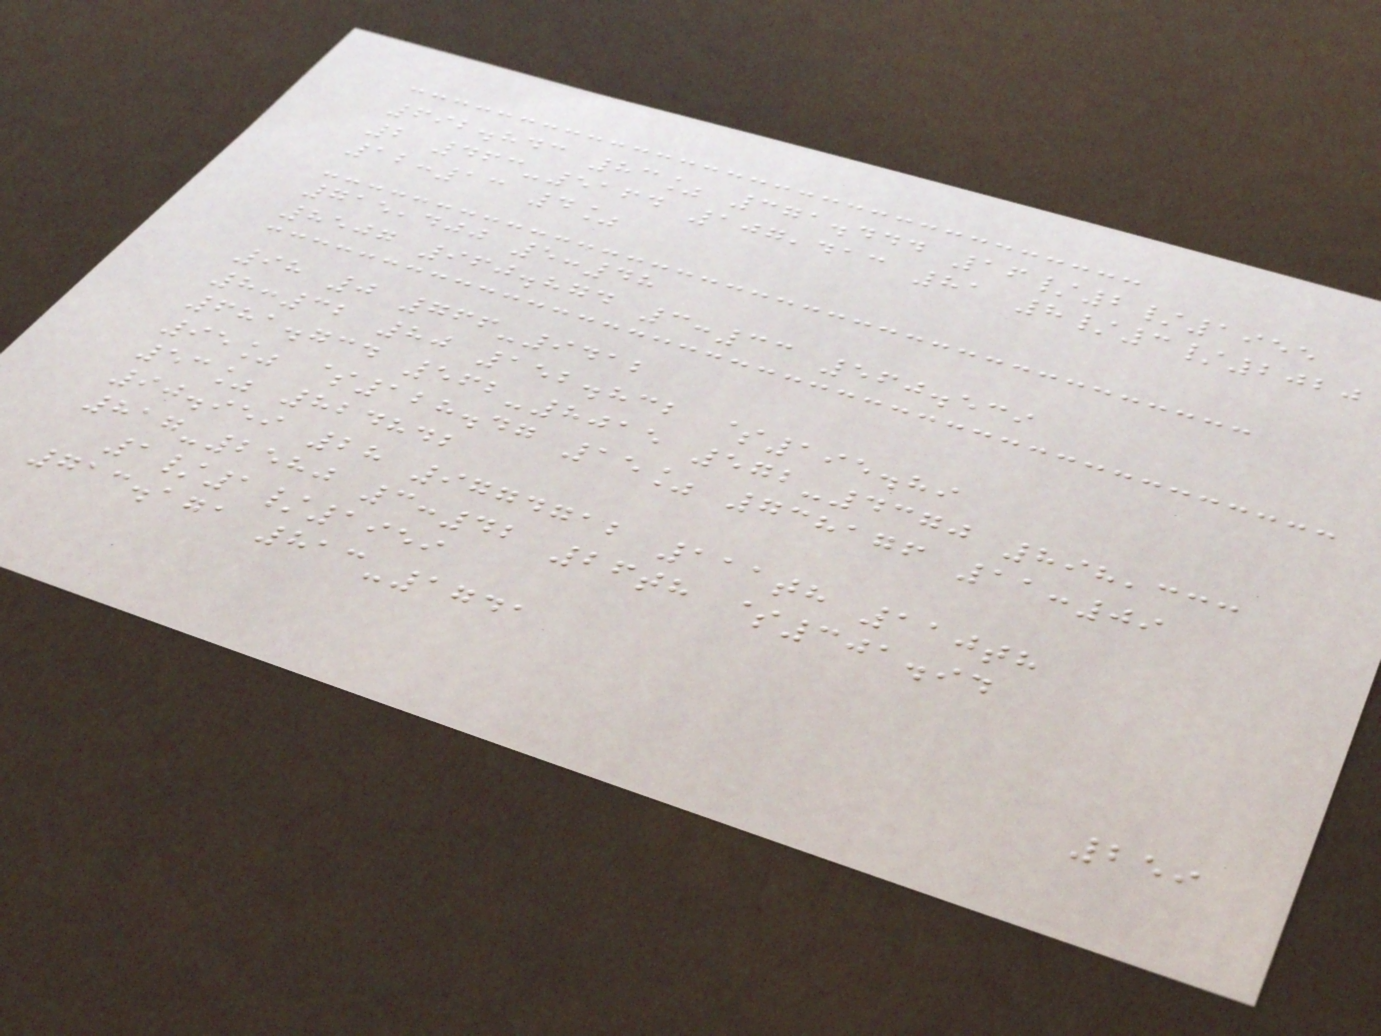692.843 83% 371.444 16/2/1955
2 463-5164 107,413 81 8/3/2020
12:13 4%
715,400 5:48
8507 960.874 3:33 560.539
98 0 766-9412
8:32 80 152.832 $195.89
681.734 562-8015 572-4370 898,333
95% $128.47 15% 738176 11:09
53% 824842
90.959 28 9774712 111th 110th
817-2580 3:42 26th $301.94
1/1/1959
713.171 813-1741
259
